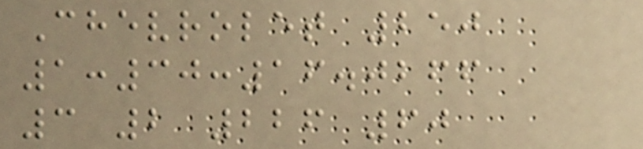Chevrolet 250
1:30:16.0266
3 2 226 60
